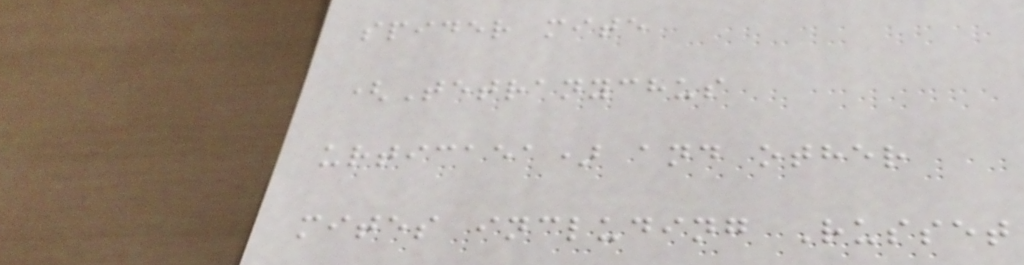spider mite
(Tetranychus
urticaea) and other
mites including Russet
